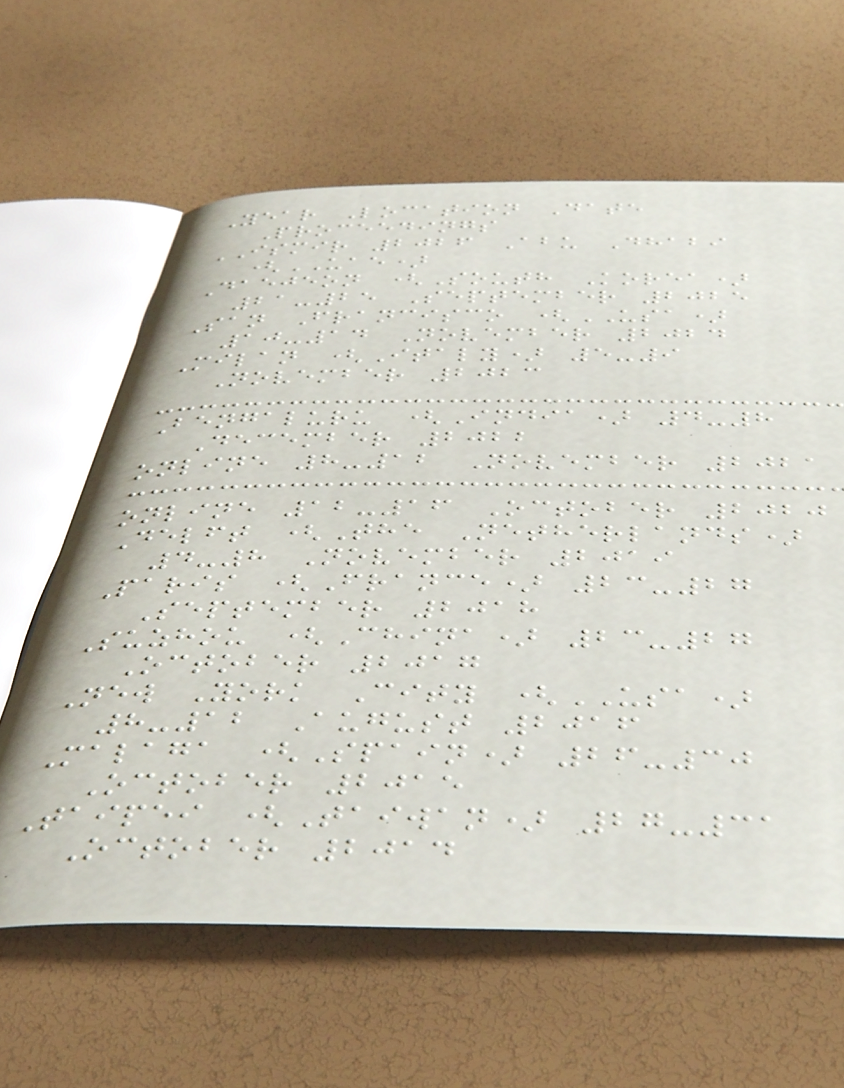Year Location Date
Proceedings
ISMIR 2026 Abu Dhabi
(UAE)
Daejeon (South Korea)
21-25 September 2025
San Francisco (USA)
10-14 November 2024
Milan (Italy) 5-9
November 2023
Bengaluru (India) 4-8
December 2022
online 8-12 November 2021
online 12-16 October 2020
Delft (The Netherlands)
4-8 November 2019
Paris (France) 23-27
September 2018
Suzhou (China) 23-27
October 2017
New York City (USA)
8-12 August 2016
Malaga (Spain) 26-30
October 2015
Taipei (Taiwan) 27-31
October 2014
